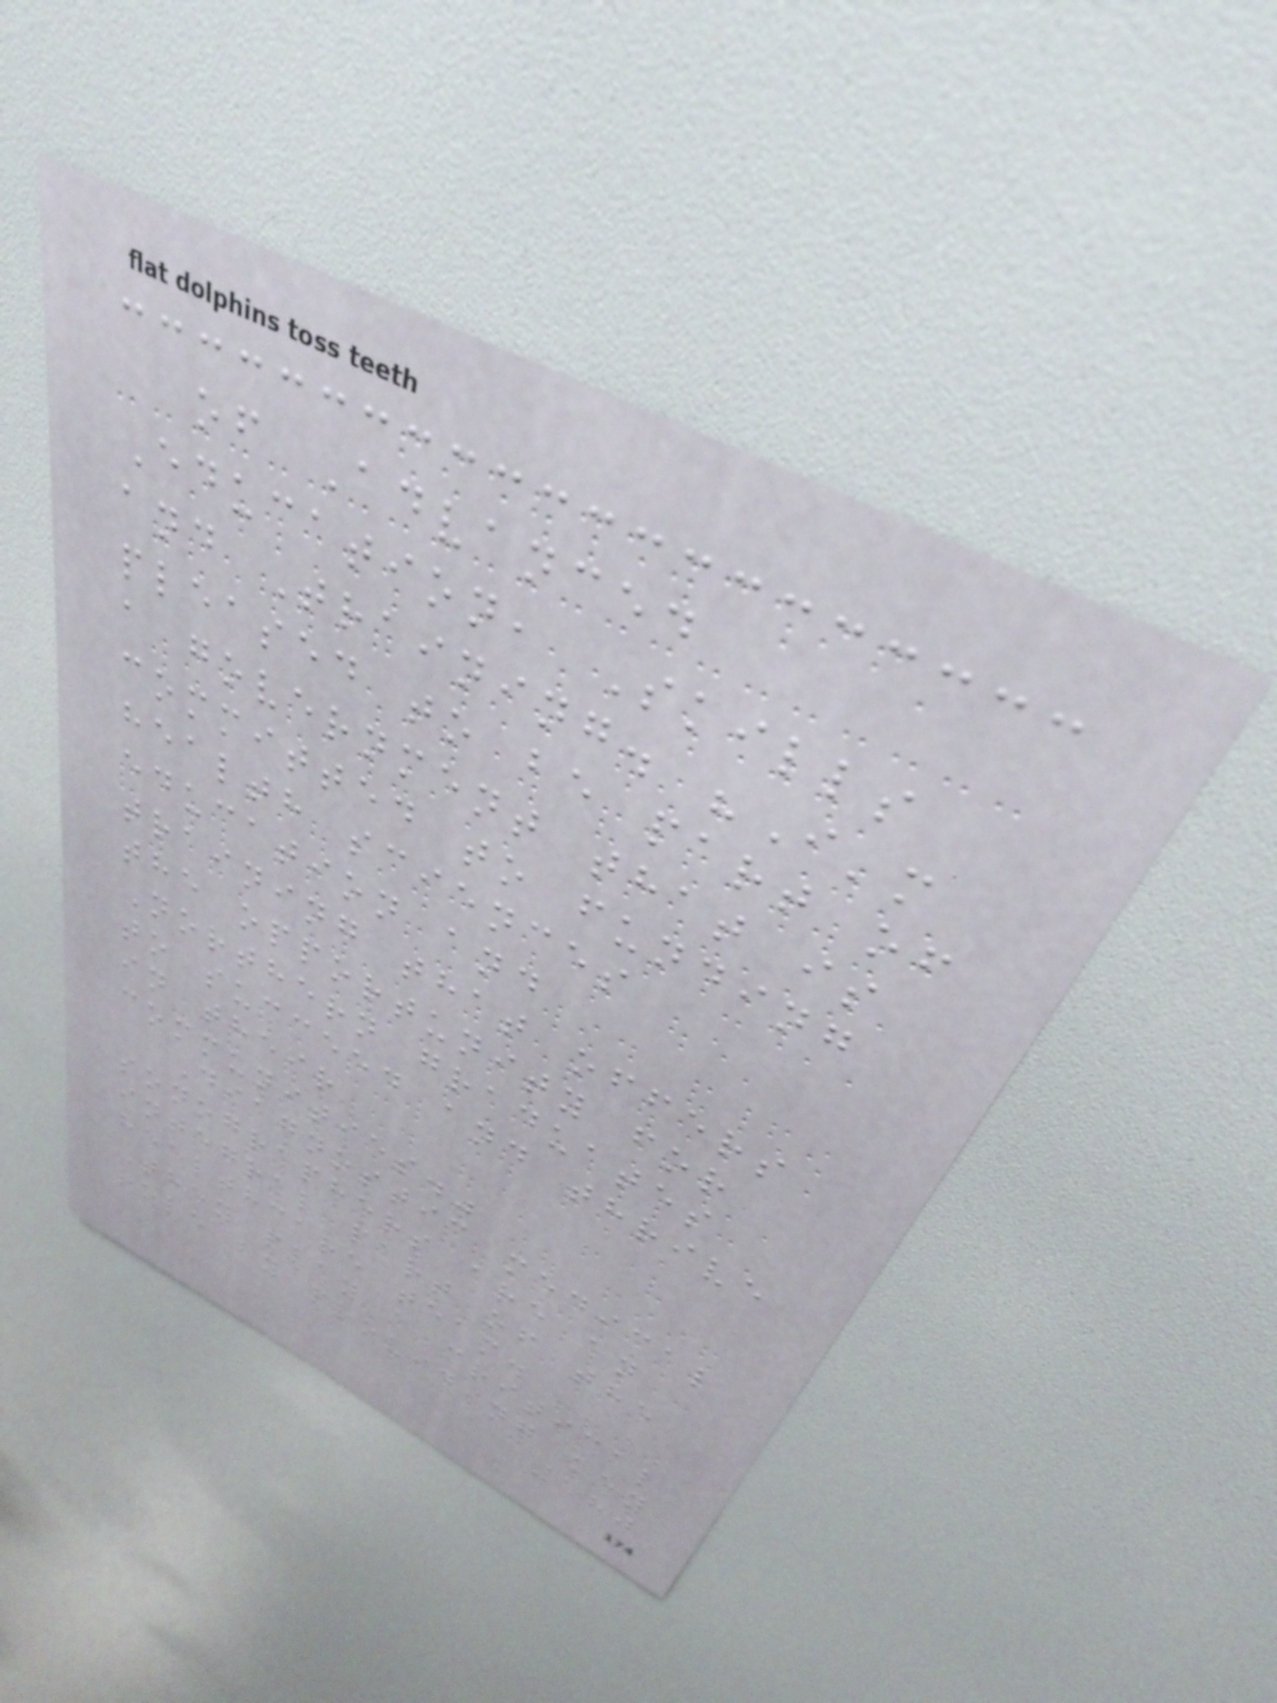of Advanced
Education, Skills
and Training. "I'm
pleased to be part of
a government that is
committed to funding
health sciences
education and
training that offers
the opportunity for
Northern graduates
to succeed and thrive
in their
communities."
Diagnostic medical
sonographers are an
integral part of the
healthcare team.
They play a critical
role by providing key
180
